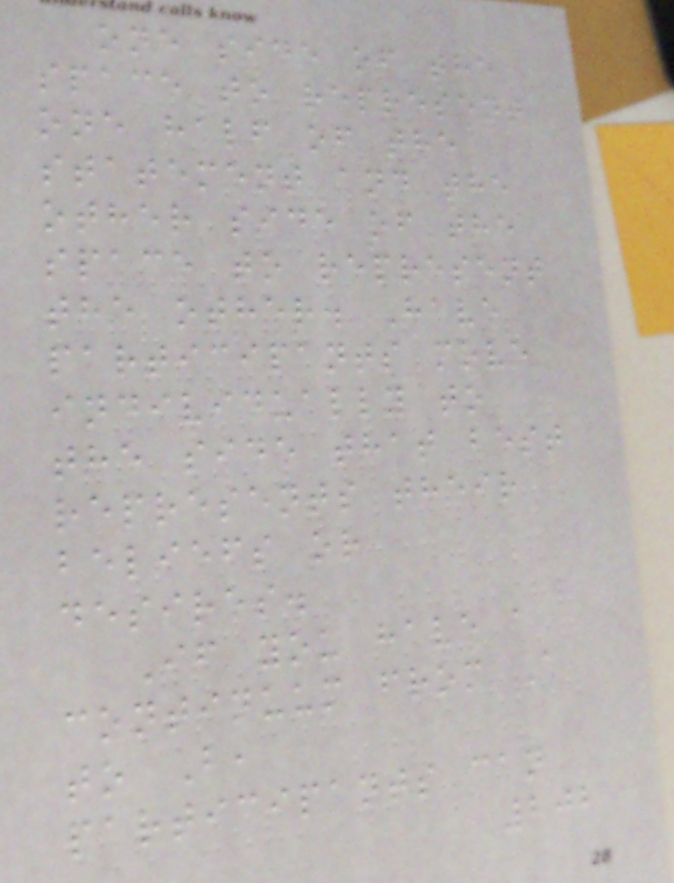one side of the
space to represent
one half of the
statement and the
other side of the
space to represent
the other. Have
participants move
individually to
the side that best
represents their
beliefs or
desires.
If you have a
continuum from A
to B,
participants can
202
